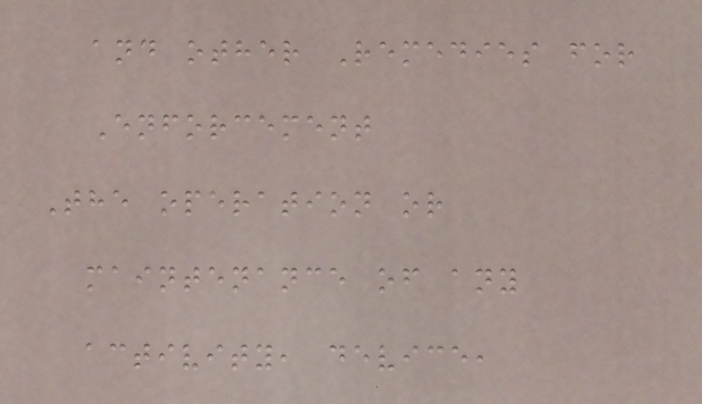and other Remedies for
Enforcement
The operation or
maintenance of any
activity, device,
